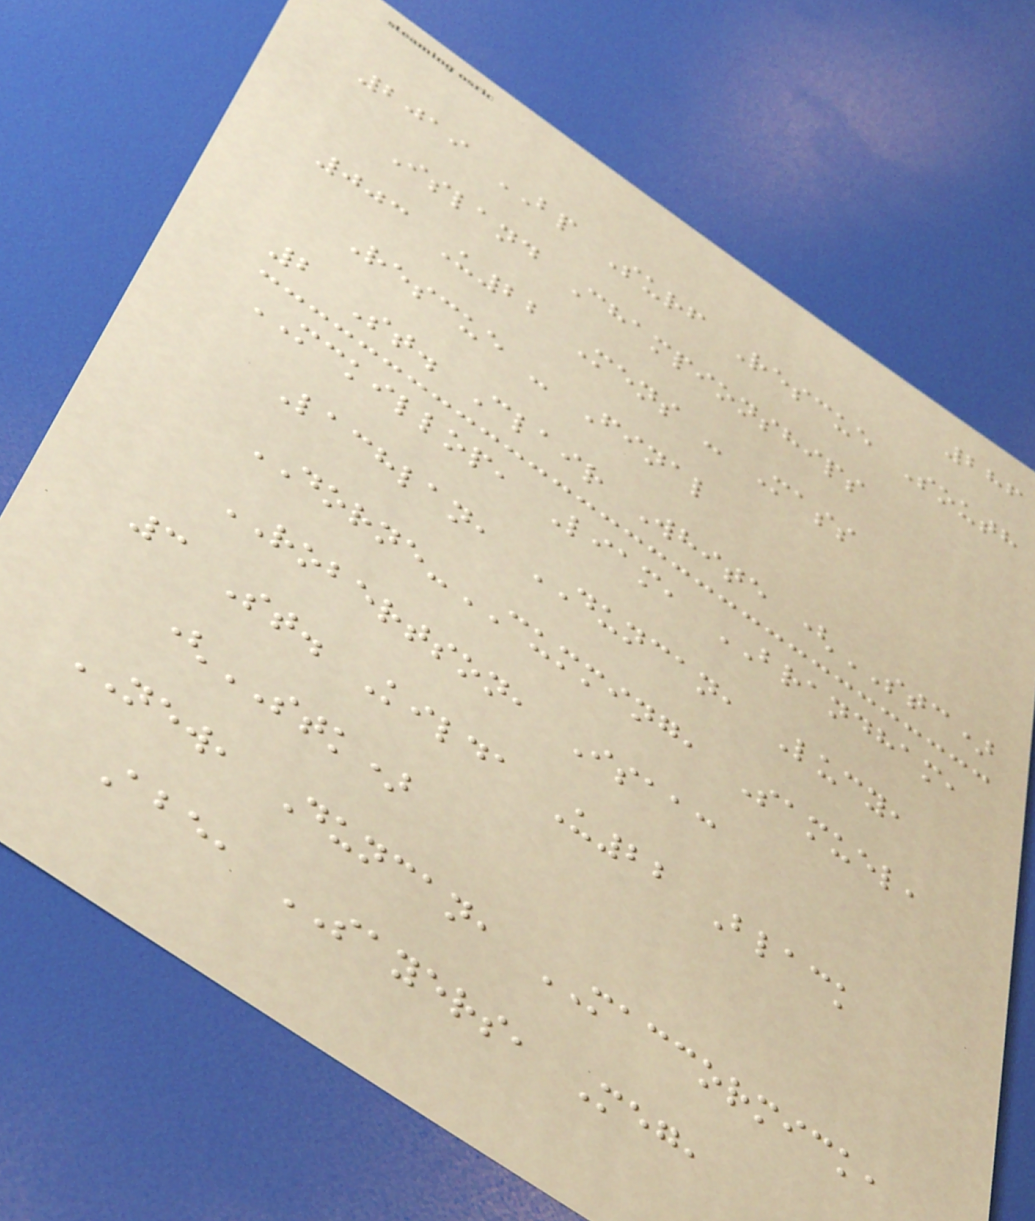286
2019 BP Surf Rescue South
Island Championships
003 U22 Mens - Mass
Rescue - Final
2 St. Clair White (STC)
MCKILLOP, Liam, BRANDHAM,
Lachlan, DUNCAN, Lucy,
DORNE-CUMMING, Samuel,
ROBERTSON, Isaac
3 St. Kilda U22 Black
(STK)
NEW, Duncan, MACCORMICK,
Abe, SAYERS, Meg,
